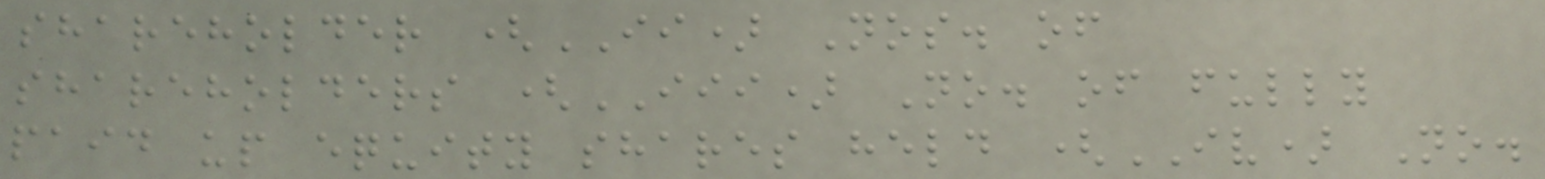shareholder (II) Nos. of
shareholders (III) No. of fully
paid up equity shares held (IV) No.
